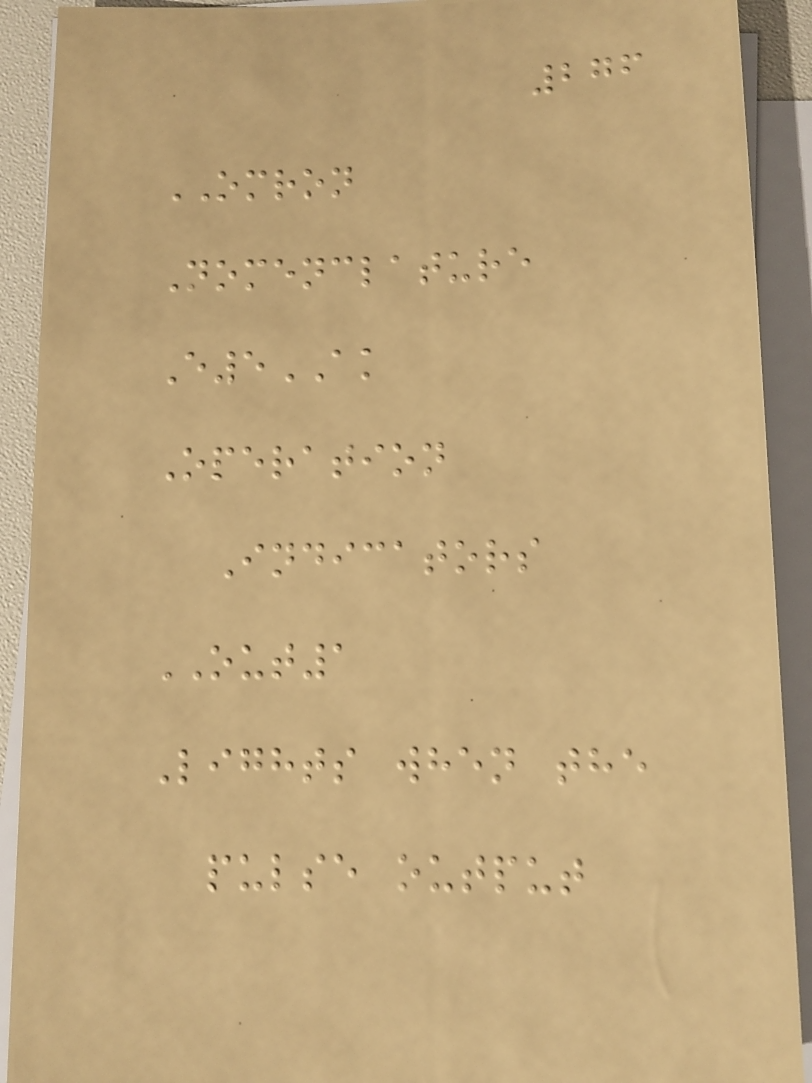276
OMRON
Nomenclature
E5AK
Operation
Indicators
OUT1
Lights when the
pulse output
